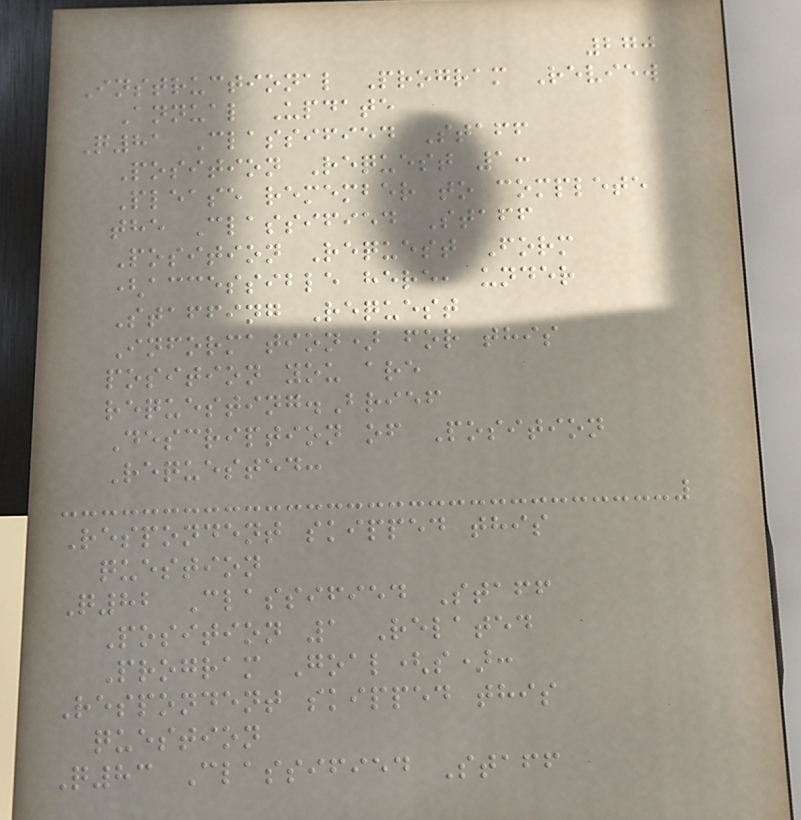270
Instructional Program Review
Annual Update
Q81 Classified Staff
Position Request 1:
Please remember to complete
the Classified Staff
Position Request Form
(accessible here, under
Staffing Request
Information) for this
position you are
requesting.Brief
Description of Position
Requested:
Respondent skipped this
question
Q82 Classified Staff
Position 1 Related
Program Goal(s):
Respondent skipped this
question
Q83 Classified Staff
